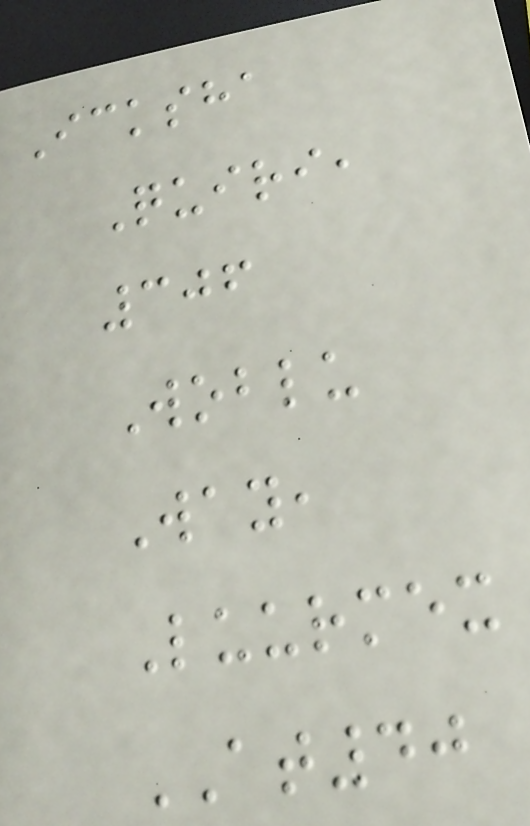Icksha
Quiri,
306
Woblu
Way,
Luurmex
AT40
